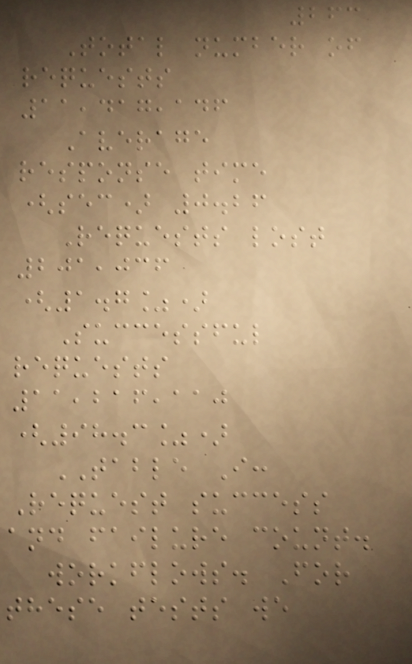263
Total number of
requests
11,417,146
Average
response time
(sec) 0.26
Requests lost
201,036
(1.7%)
Successful
requests
11,216,110
(98.3%)
TABLE I:
Request success
and failure count.
workflows. For
these tests we
